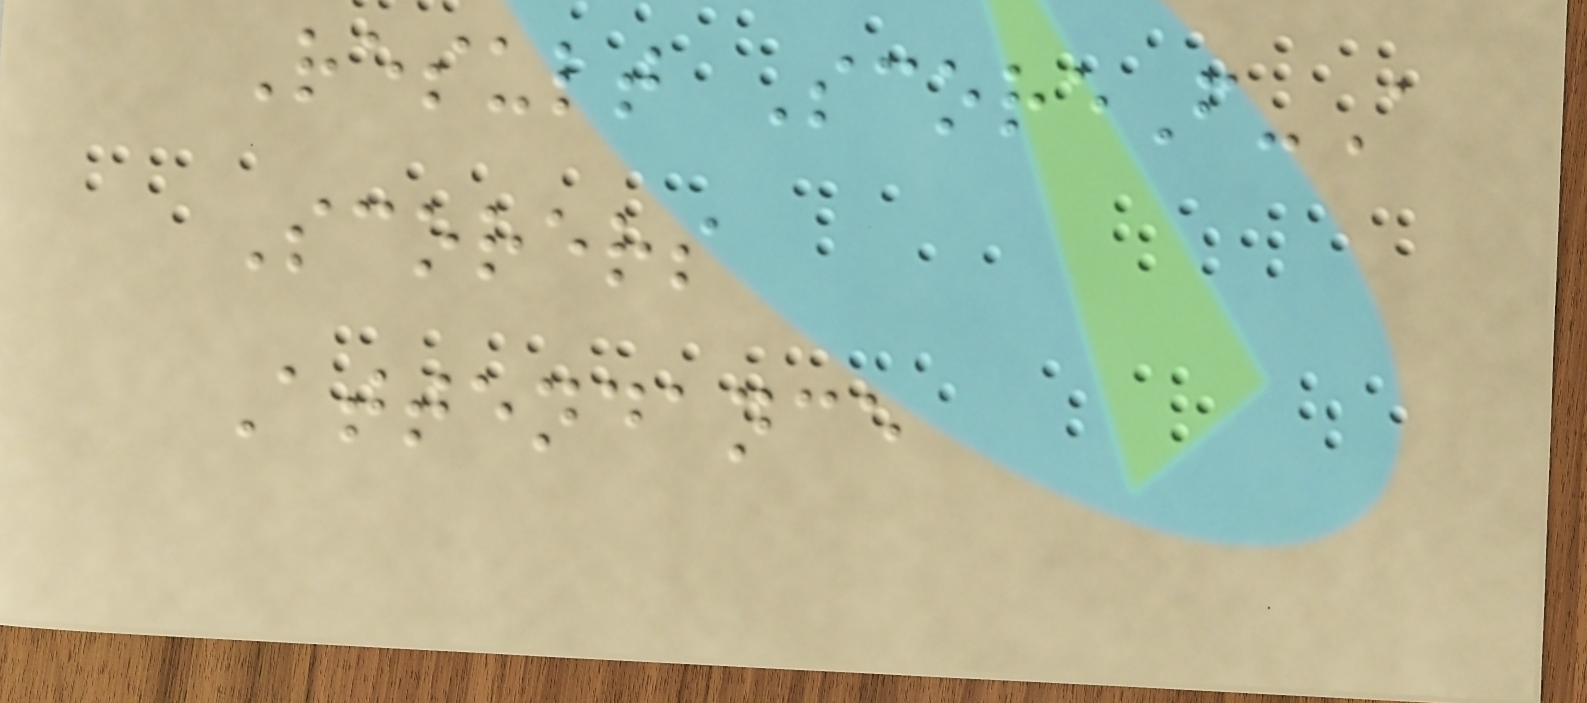Result ScoreF-A
Scorers
Attendance
